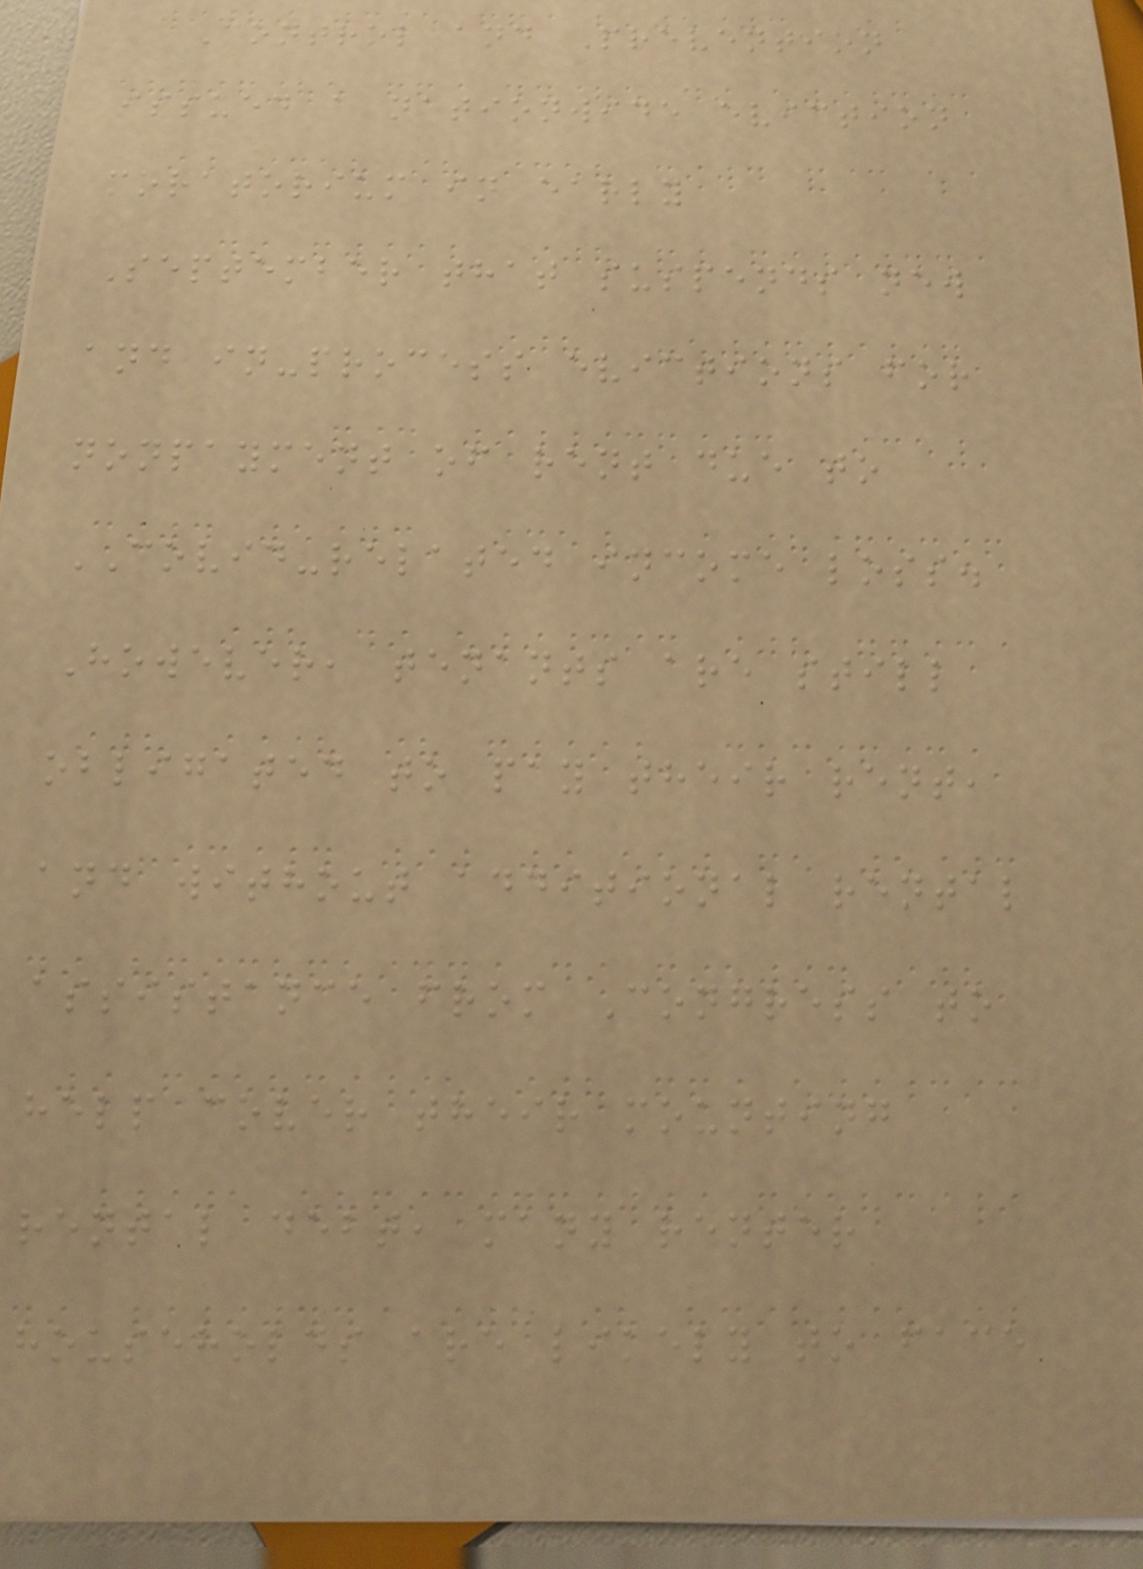Control and Prevention
issued a nationwide eviction
moratorium in early
September that suspends new
and in-process evictions for
nonpayment of rent due to
COVID-related income loss.
However, tenants are still
obligated to pay their rent,
and without additional rental
assistance from Congress to
help cover their mounting
rental debt, many renter
households are likely to face
